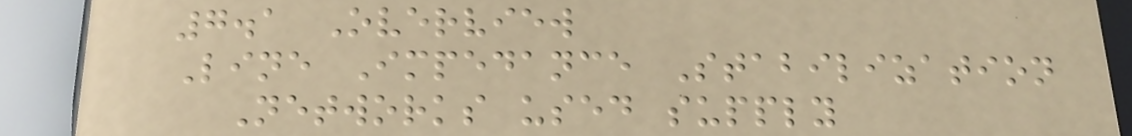7.1 Overview
Line Impedance Stabilization
Networks used supply
